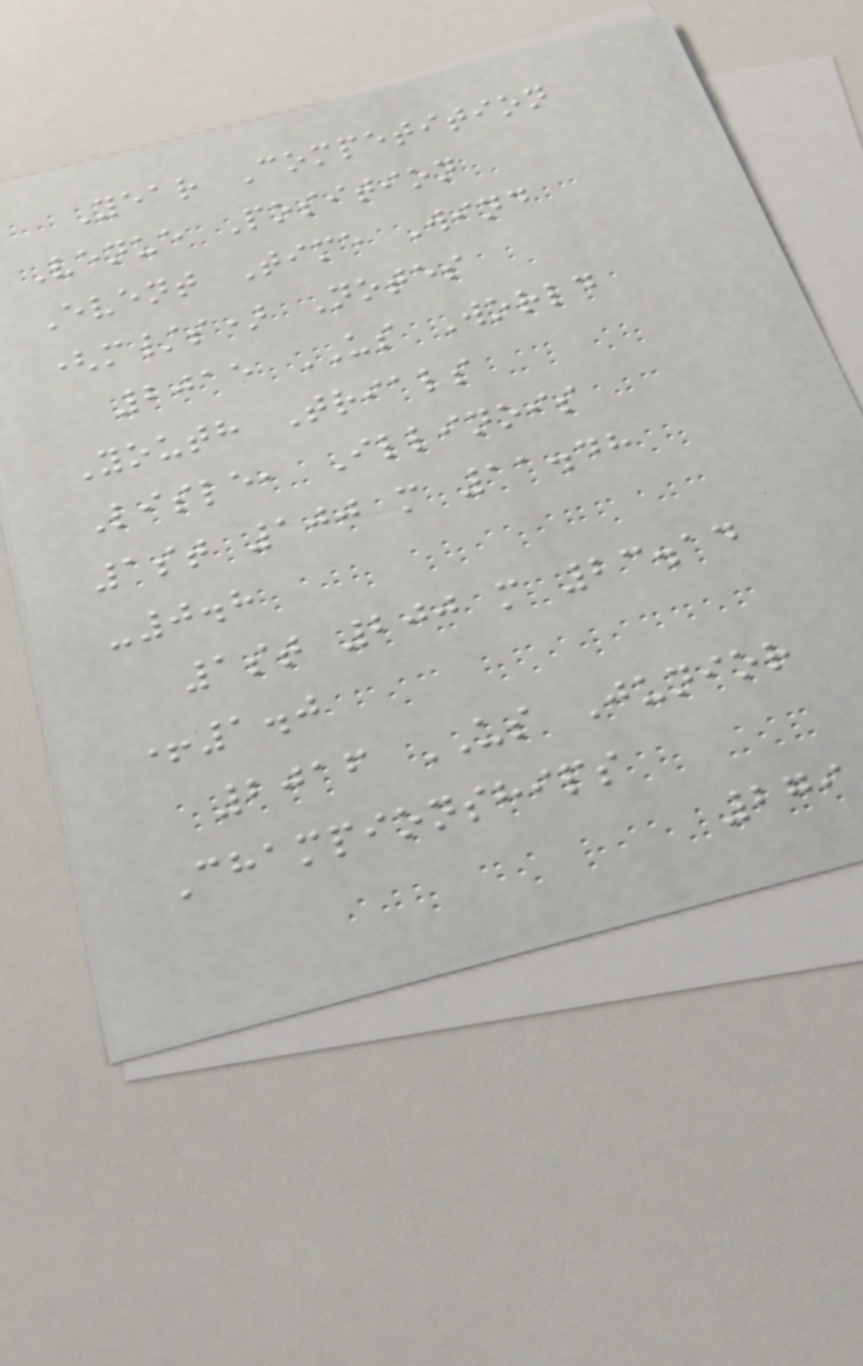Year Competition
Venue Position
Event Time Wind
(m/s) Notes
2015 US World
Youth Trials
Lisle, Illinois
1st 100 m 11.48
-0.8
1st 200 m 23.14
+1.0
2016 US Junior
Championships
279
